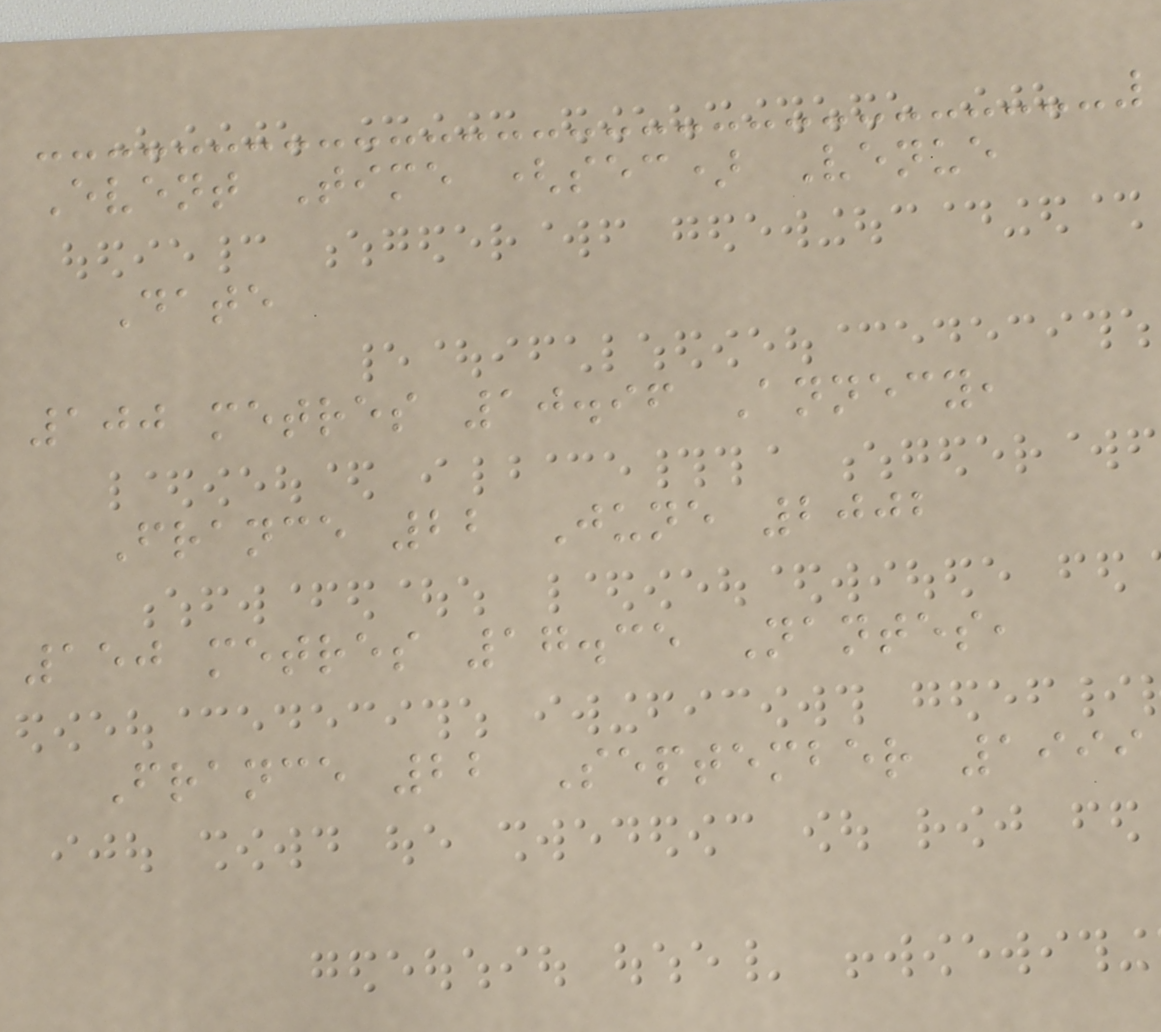Event Time (sec) Venue
Date
100 metres 10.96 Annecy,
France 22 June 2002
150 metres 17.35 Nantes,
France 22 September 1999
